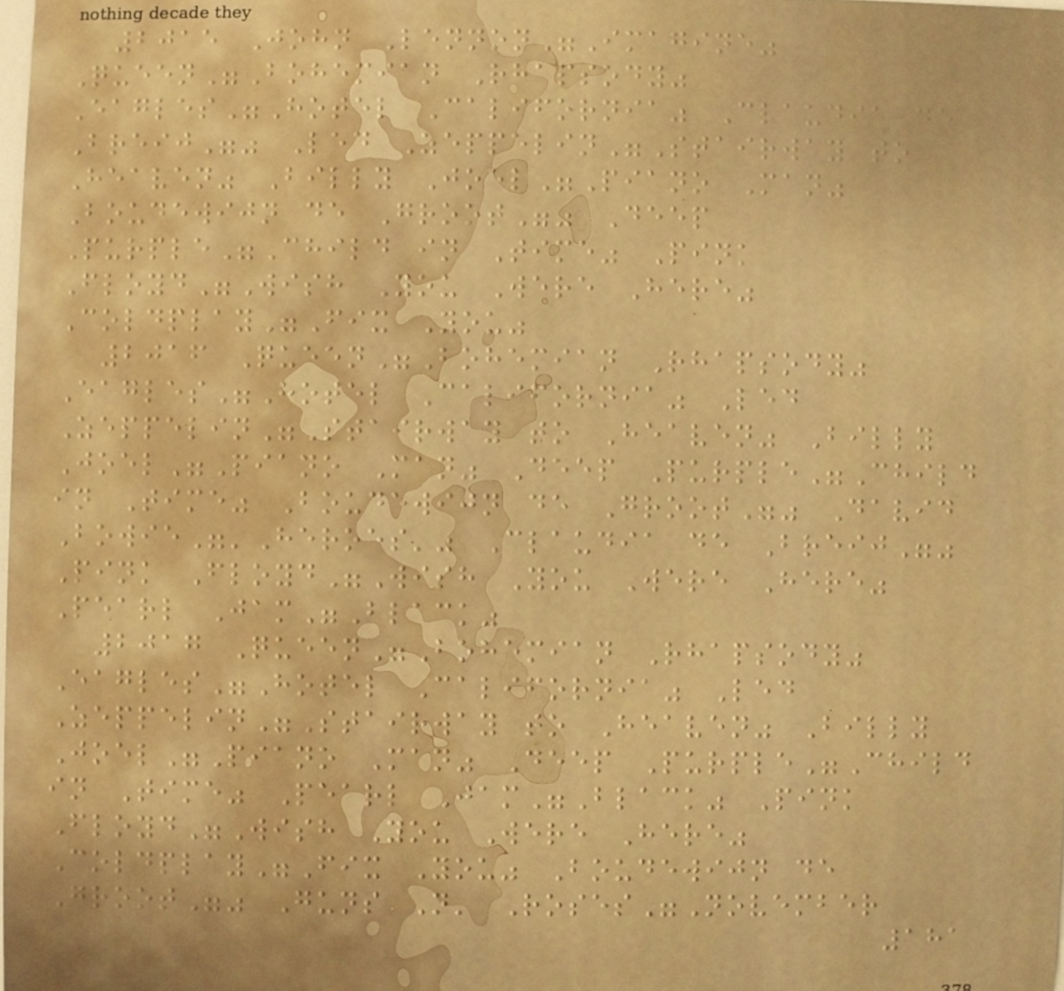2015 John Lennon"Imagine"
Queen"Bohemian Rhapsody"
Eagles"Hotel California" Claudia de
Breij"" Led Zeppelin"Stairway to
Heaven" Billy Joel"Piano Man"
Boudewijn de Groot"" Deep
Purple"Child in Time" Pink
Floyd"Wish You Were Here"
Coldplay"Fix You"
2016 Queen"Bohemian Rhapsody"
Eagles"Hotel California" Led
Zeppelin"Stairway to Heaven" Billy
Joel"Piano Man" Deep Purple"Child
in Time" Boudewijn de Groot"" David
Bowie"'Heroes'" Claudia de Breij""
Pink Floyd"Wish You Were Here"
Pearl Jam"Black"
2017 Queen"Bohemian Rhapsody"
Eagles"Hotel California" Led
Zeppelin"Stairway to Heaven" Billy
Joel"Piano Man" Deep Purple"Child
in Time" Pearl Jam"Black" Pink
Floyd"Wish You Were Here"
Coldplay"Fix You" Boudewijn de
Groot"" Guns N' Roses"November
181
